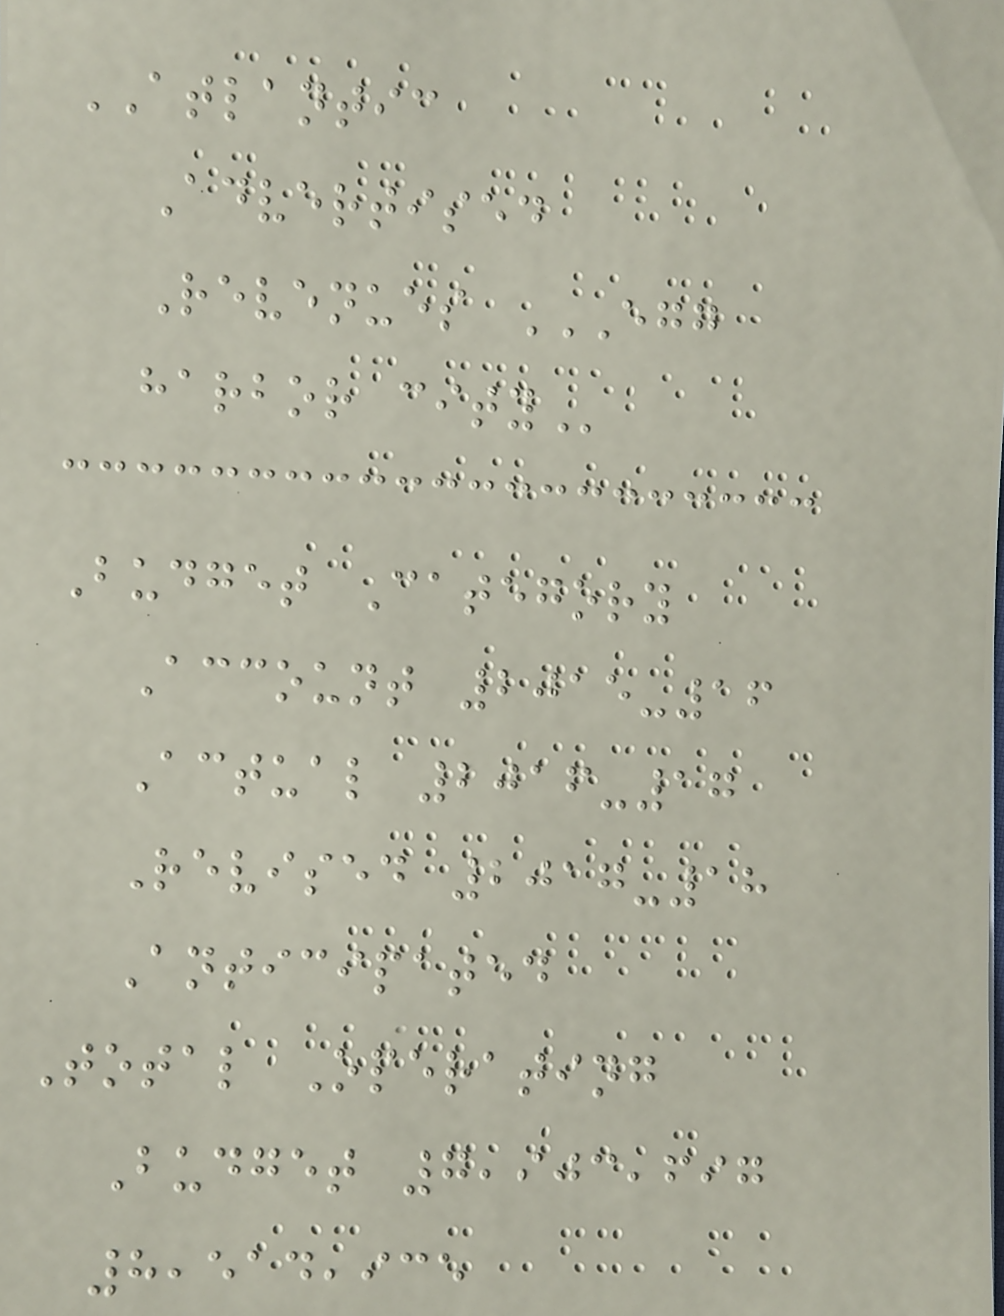ATLANTIC
Advertised
Revenues EGG
HARBOR CITY
Budget Category
Account 2015-16
Actual 2016-17
Revised 2017-18
Anticipated
Total Operating
Budget 7,903,697
8,514,935
